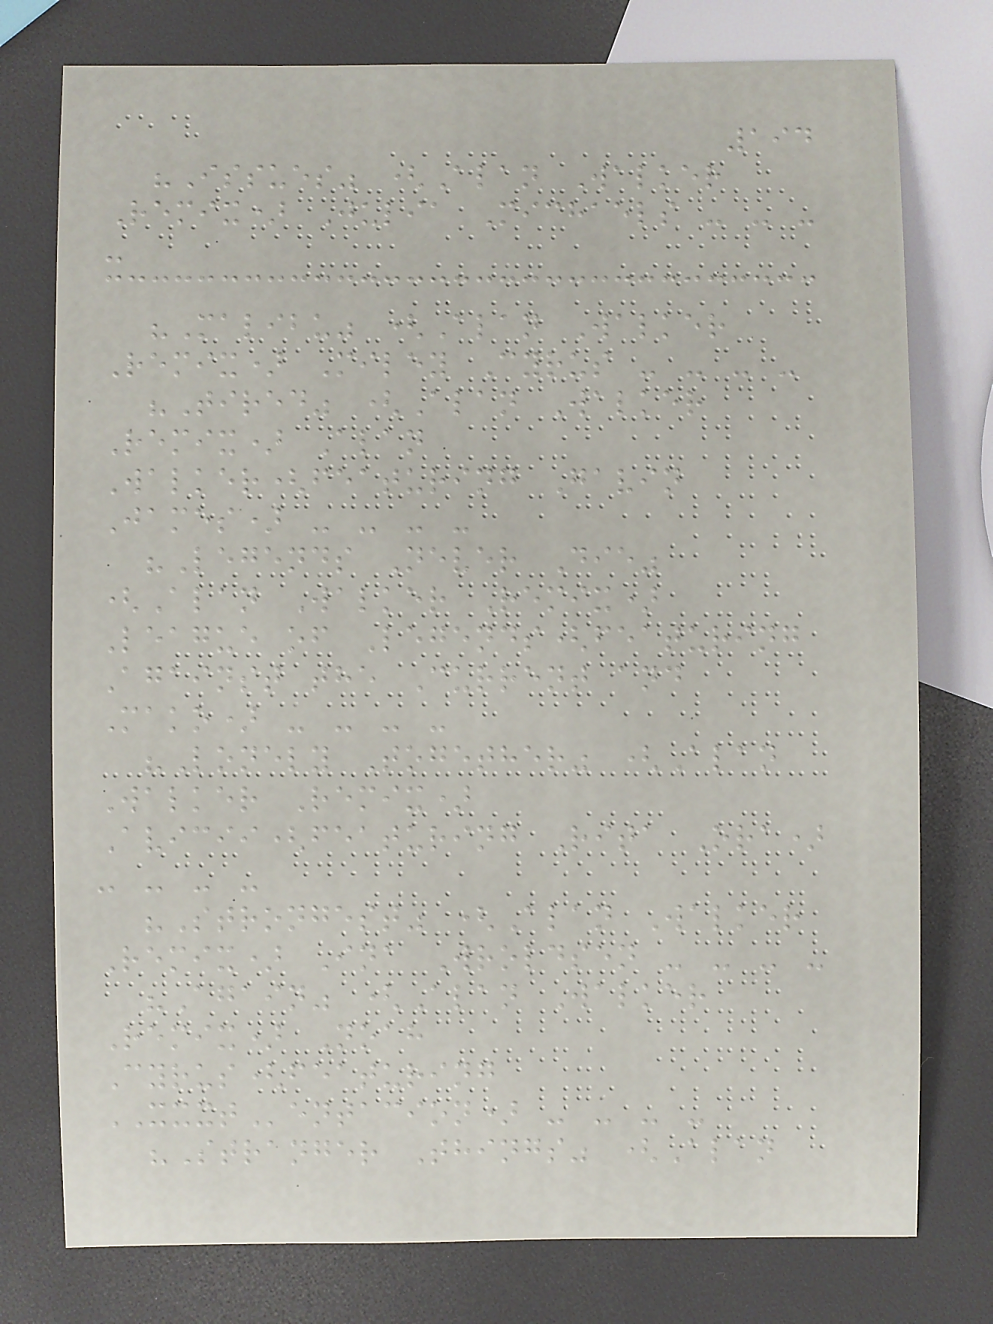194
"Issues" (Alan Walker
Remix) Julia Michaels - - -
-
"Malibu" (Alan Walker
Remix) Miley Cyrus - - - -
"Tired" (Alan Walker
Remix) Alan
Walker(featuring Gavin
James) - - - -
"Legends Never Die"
(Alan Walker Remix)
League of Legends(featuring
Against the Current and
Mako) - - - -
"Lonely Together" (Alan
Walker Remix)
Avicii(featuring Rita Ora)
- - - -
"Strongest" (Alan Walker
Remix) Ina Wroldsen - - - -
"Again" (Alan Walker
Remix) Noah
Cyrus(featuring
XXXTentacion) - - - -
"Stranger Things" (Alan
